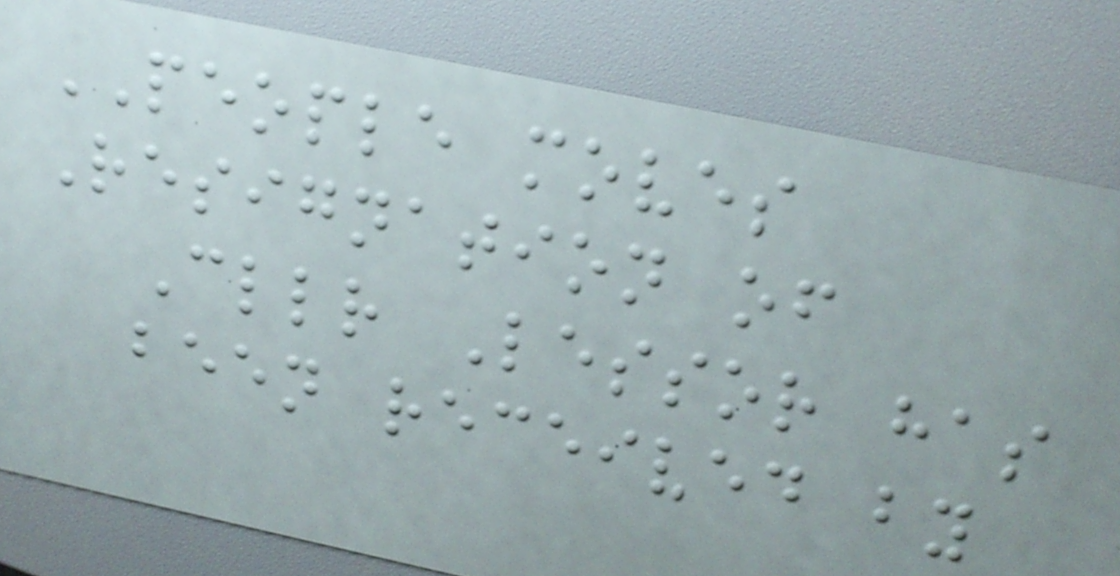PEOPLE moves
Resignation of
Cllr Lessor has
been received by
